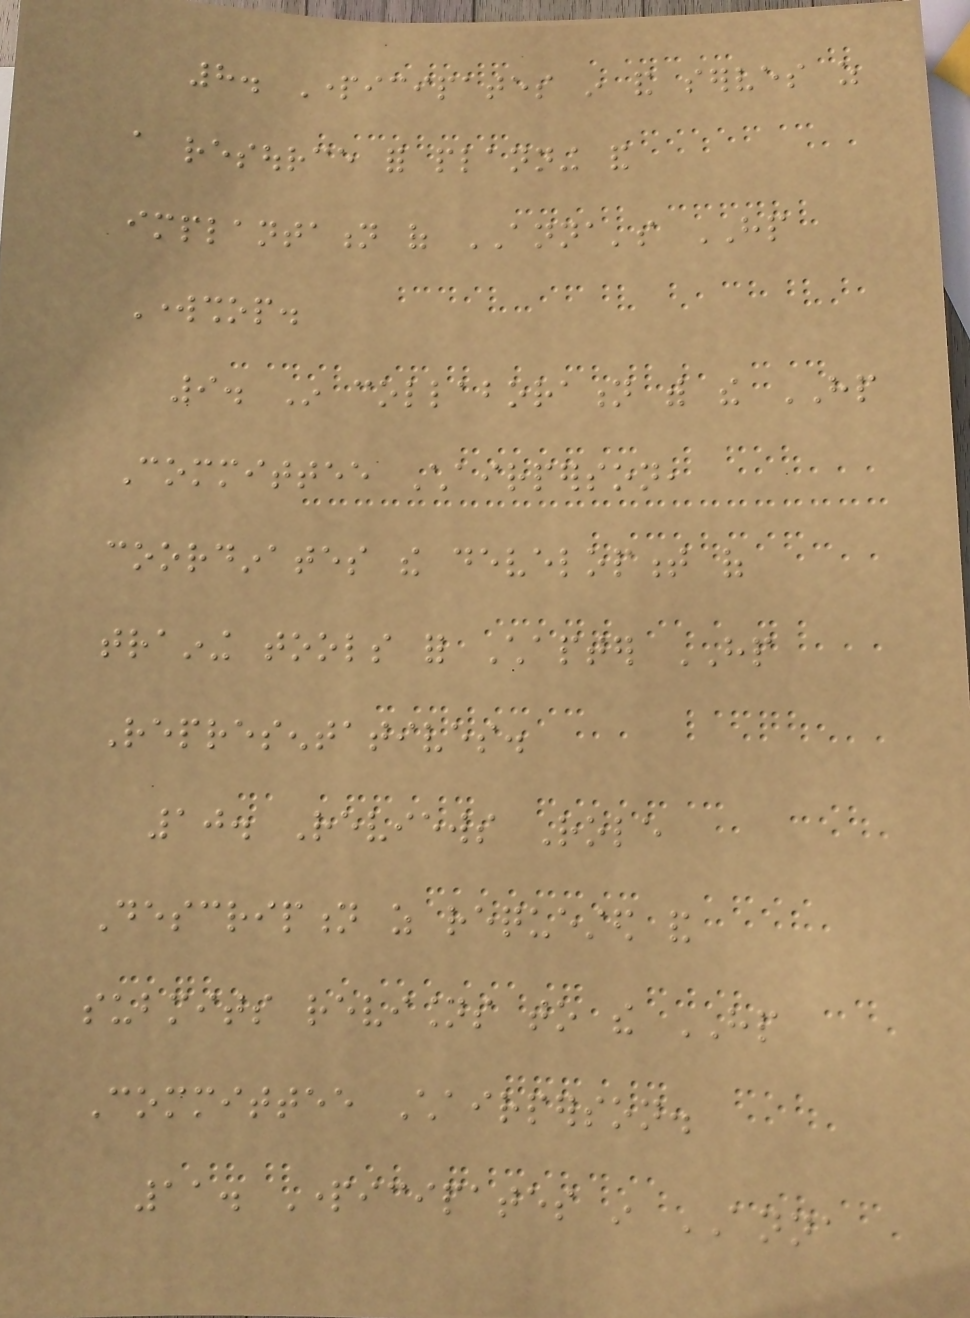8. Participates in and serves as
a resource for planning and
implantation of ANNA's HP
Workshop.
9. In collaboration with the HP
Committee Chairperson,
coordinates the development of
training tools for Chapter HP
Representatives.
10. Reviews Role
Description as requested and
submits revisions to the HP
Committee Chairperson.
11. Participates in ANNA
